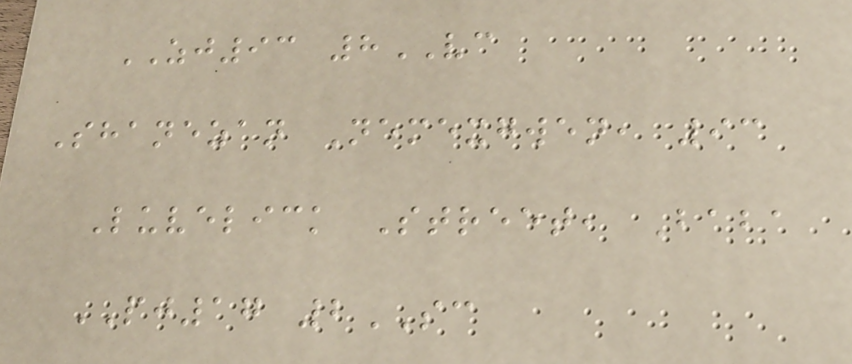ZJ93 8VC
Shanezan Nemexgwen, 93
Luvelick Street, Baba
PJ17 2SC
